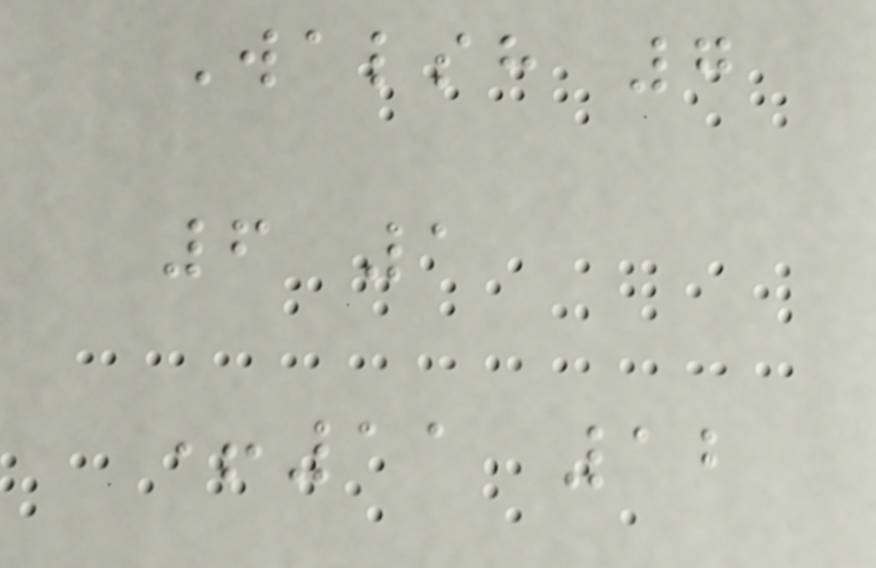Walsh 7
6 1
+11 12
